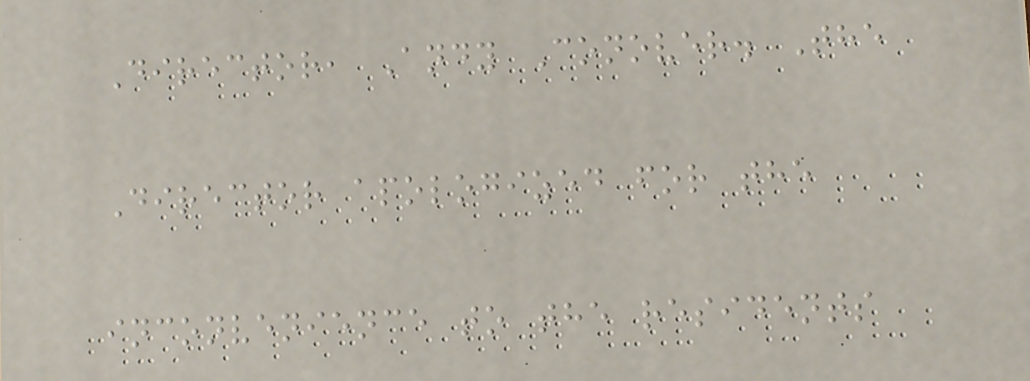Director, Andy Conover. The
Director apologized for the
inconvenience to the residents
